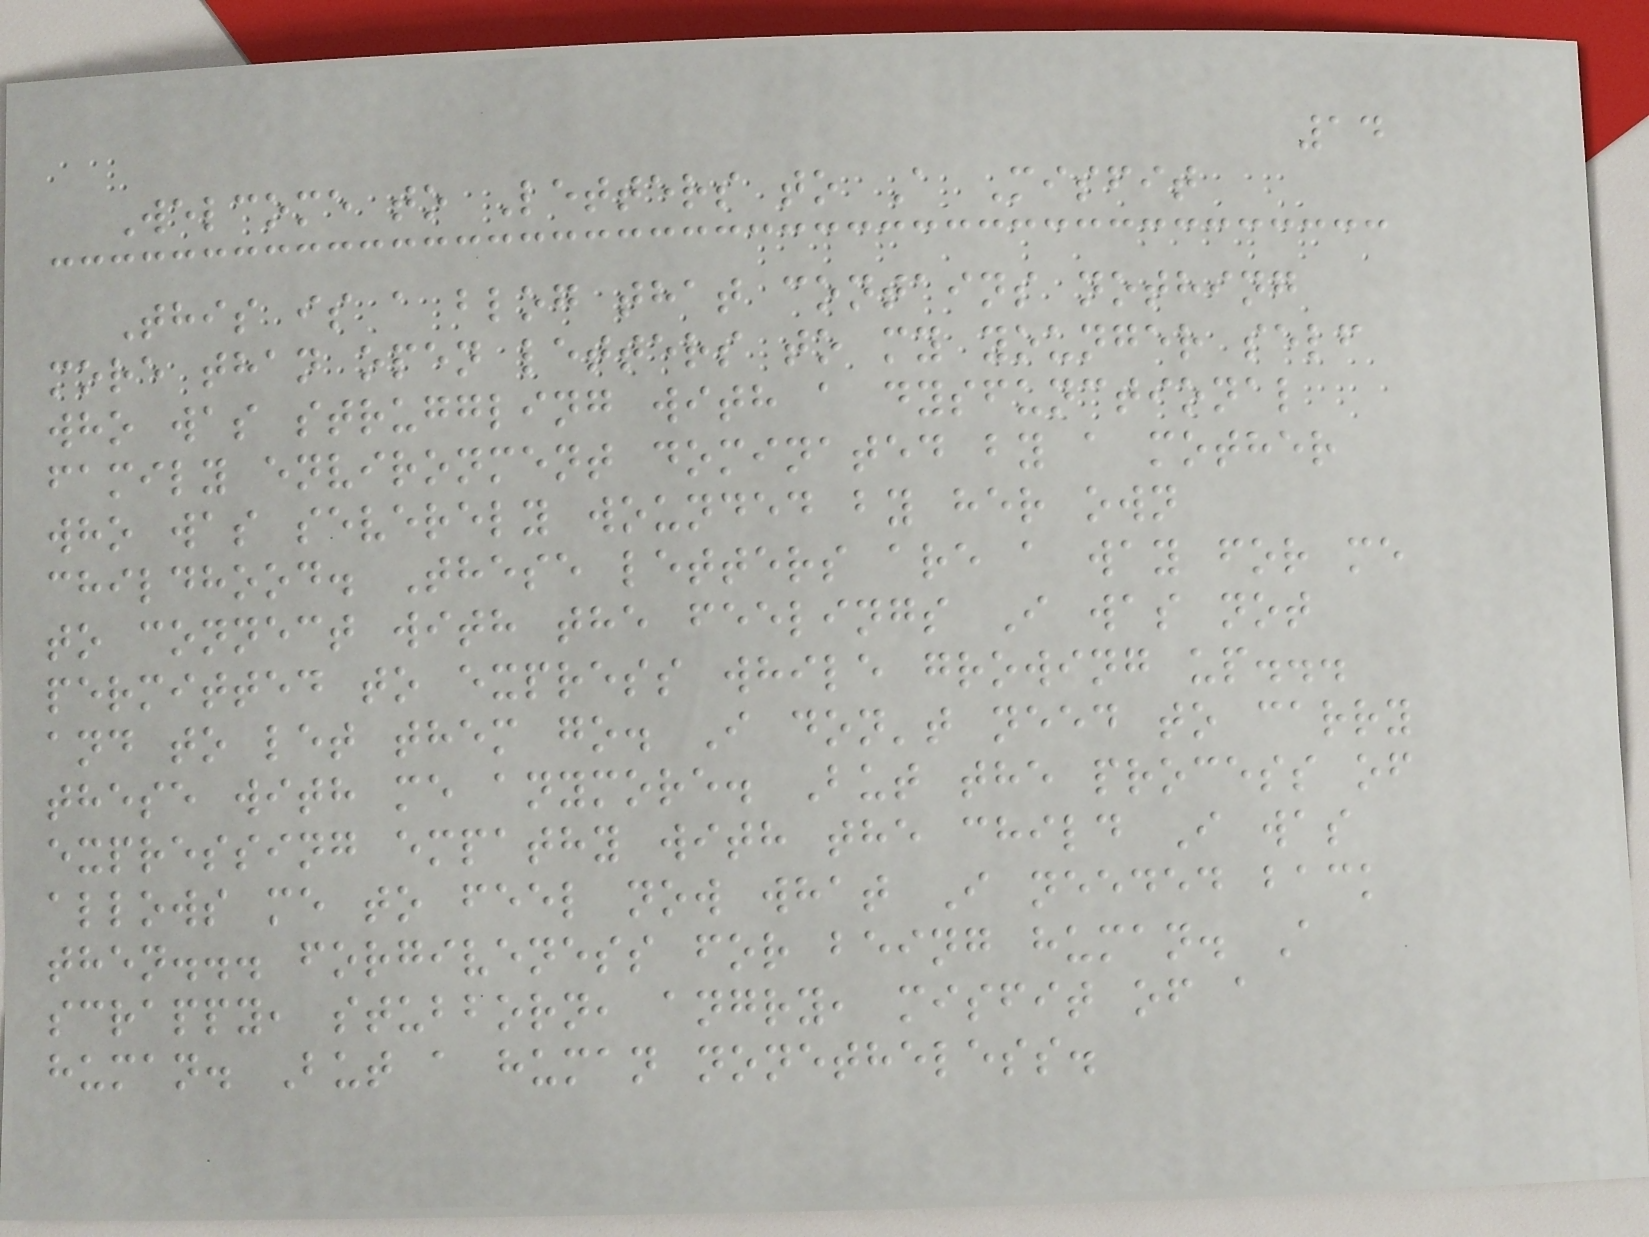14
Welcome to Letters to A Misfit
This is a blog that contains nothing
more than open letters to my younger self
who was struggling with a dysfunctional
family environment dominated by a mother
who was severely wounded by her own
childhood. These letters are a way for me
to connect with the feelings I was not
permitted to express while growing up...
and to let them go. I don't need to carry
these with me anymore. But the process of
expressing empathy with the child I was
allows me to feel now what I needed back
then... forgiveness for being human. A
scrappy, stubborn, angry, misfit of a
human. But a human nonetheless.
